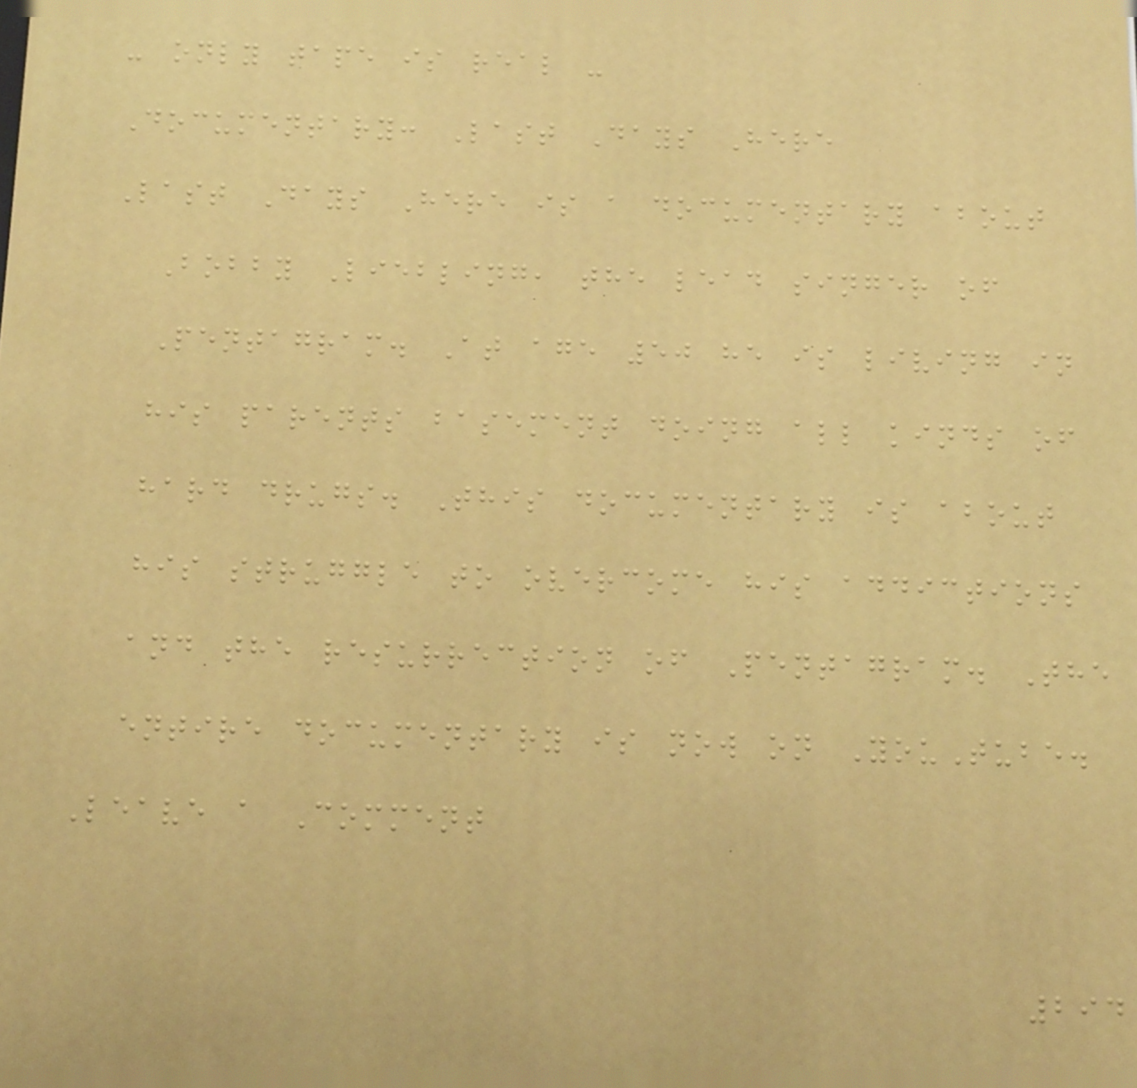- only tape is real -
Documentary: Last Days Here
Last Days Here is a documentary about
Bobby Liebling, the lead singer of
Pentagram. At age 50 he is living in
his parents basement doing all kinds of
hard drugs. This documentary is about
his struggle to overcome his addictions
and the resurrection of Pentagram. The
entire documentary is now on YouTube.
Leave a Comment
294
